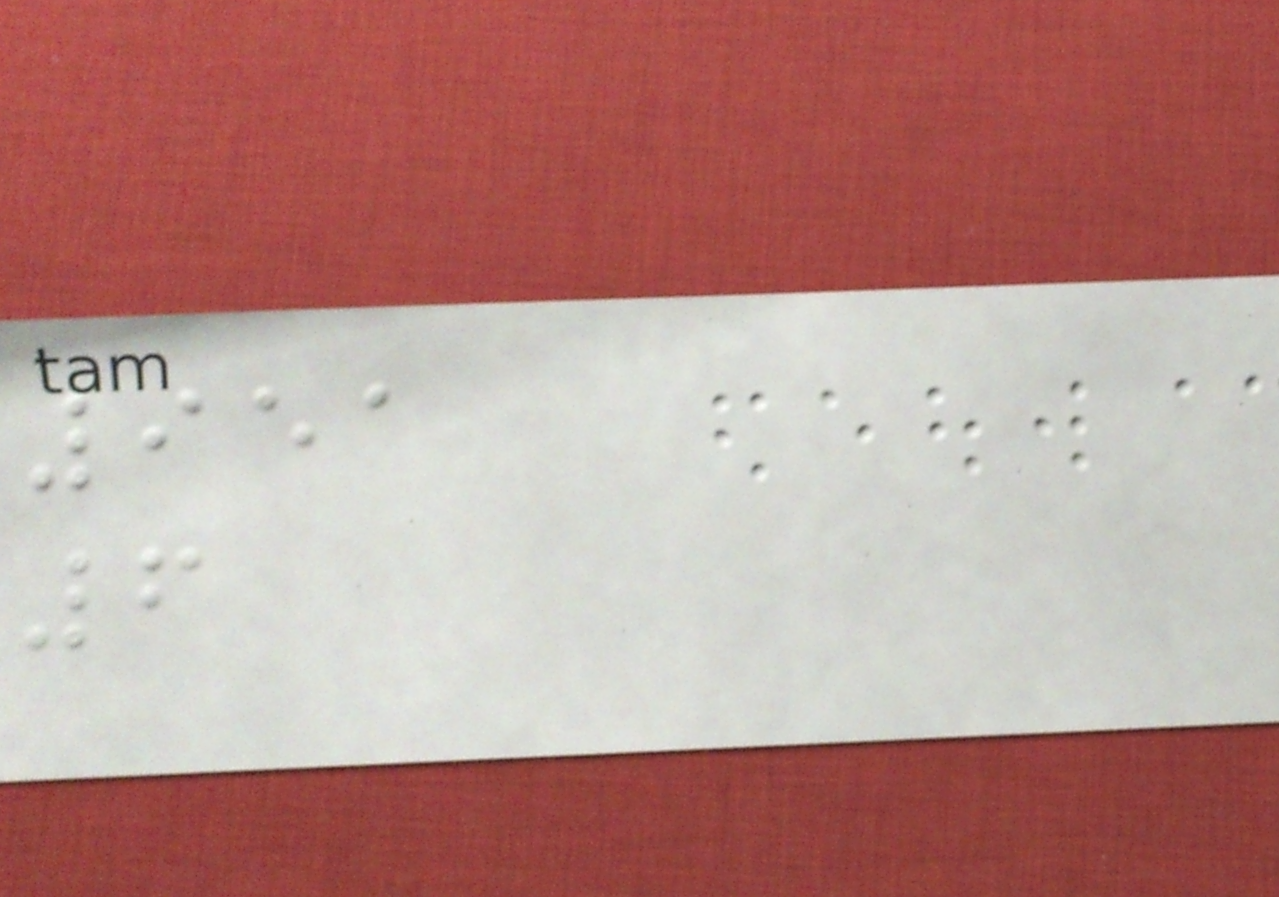951
6
